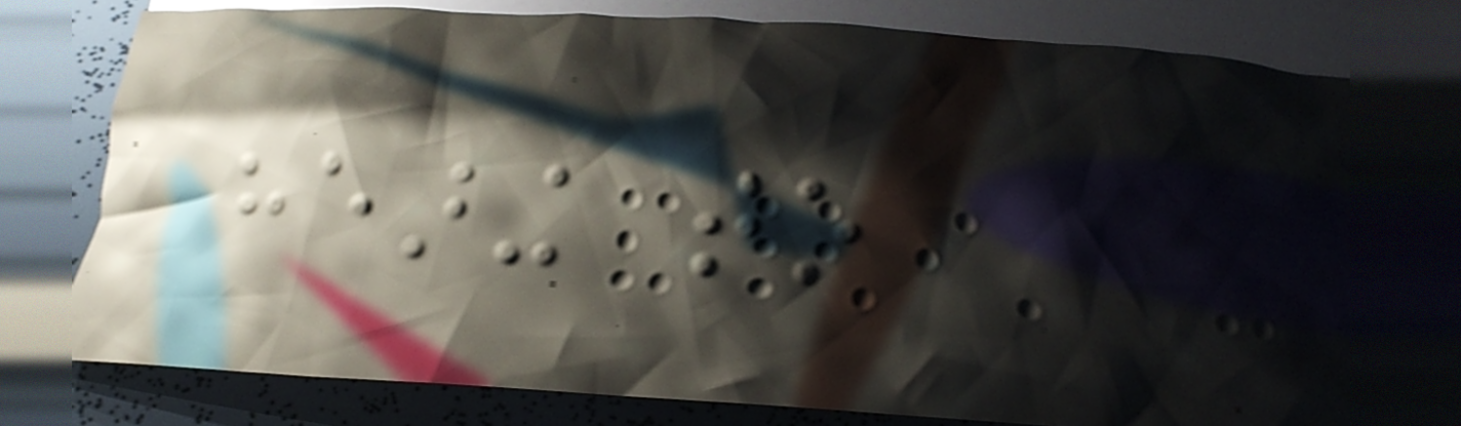hearing to
